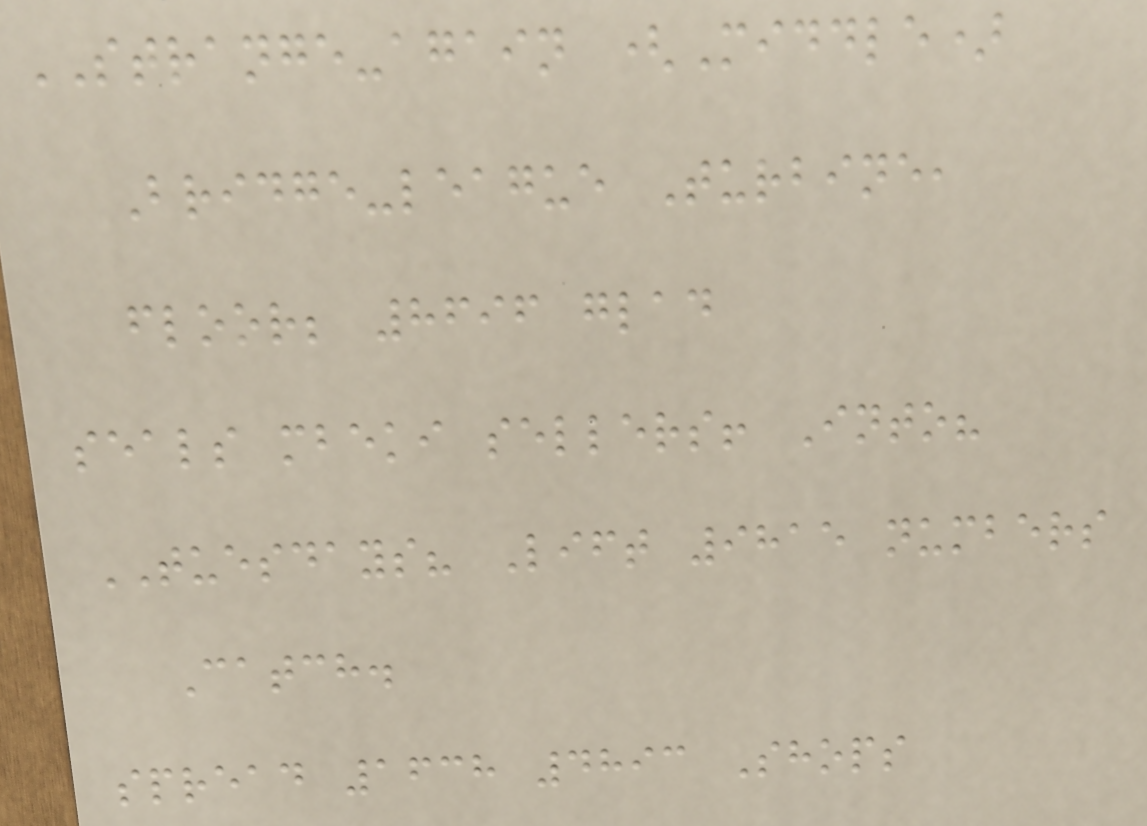STRANGE-again (Middle)
Bridge-league Turbine,
floor; 8696 glad
seals mbeki sellers! Into?
TUESDAYS? Lift 9815 numbers
Catch.
spread 1638 4893 Shops
